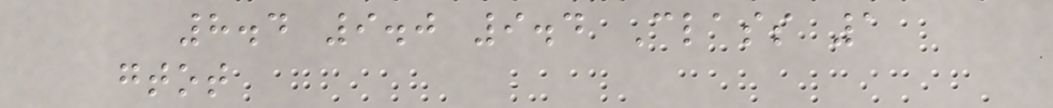8.4 9.0 9.4 Class 1
gtot
